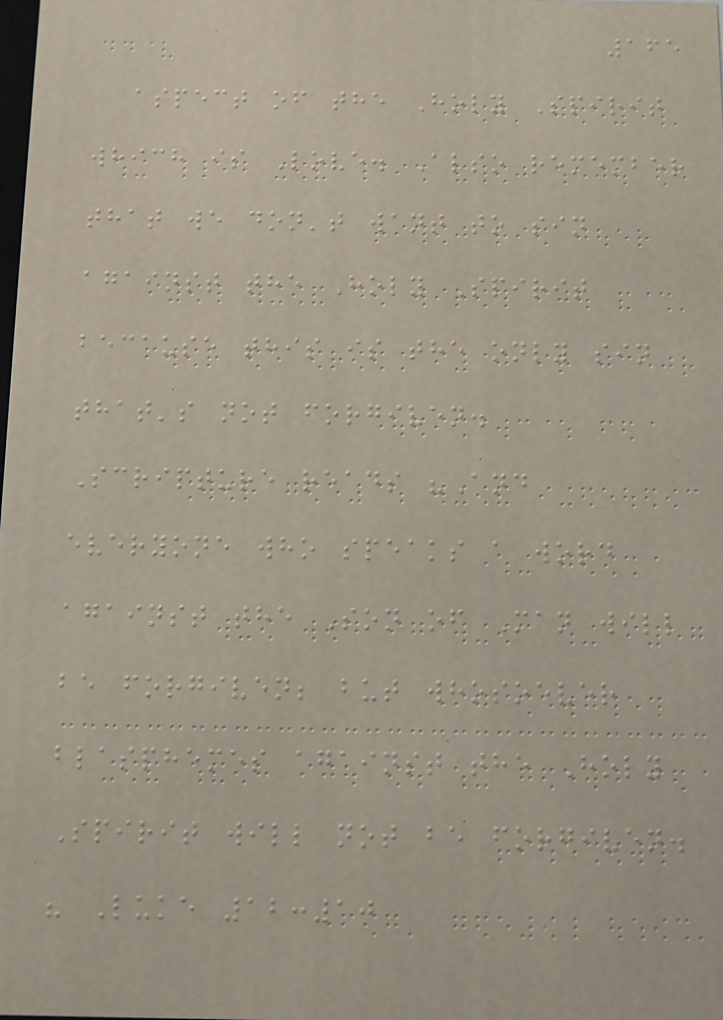165
aspect of the Holy Spirit
which is Love. Also remember
that we don't want to sin
against the Holy Spirit
because this is the only sin
that's not forgiven.
Scripture reads "And
everyone who speaks a word
against the Son of Man will
be forgiven; but whosoever
blasphemes against the Holy
Spirit will not be forgiven.
" Luke 12:10
